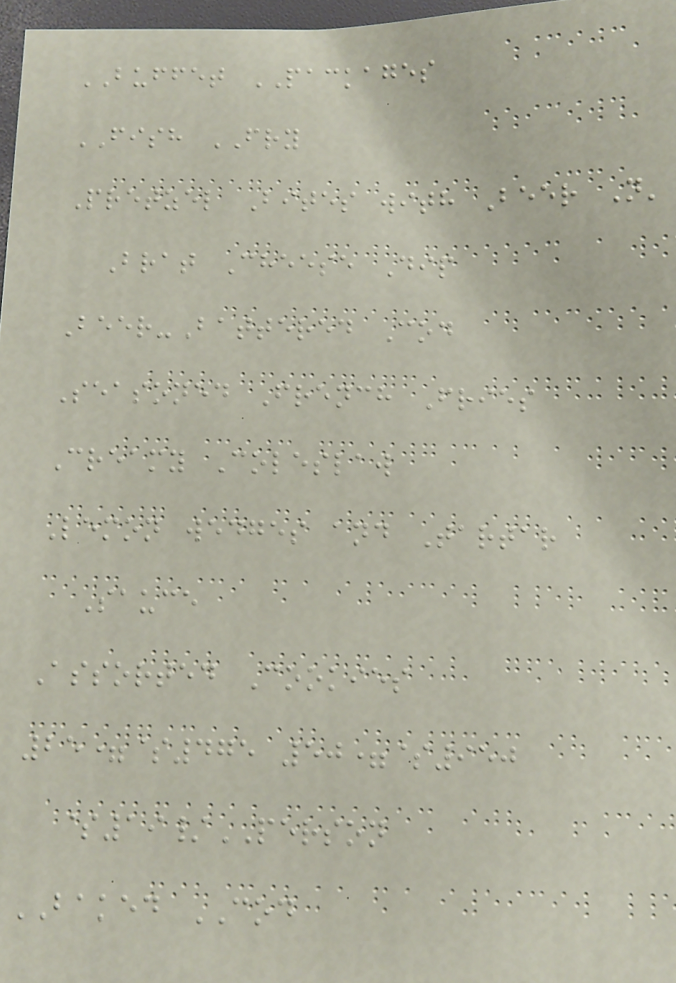BUFFET PACKAGES
FISH FRY
Pretzel Bites with Beer N'
Brat Cheese Dip
Beer-Battered Cod
Seasoned French Fries
Creamy Coleslaw
Lemon wedges and Tartar
Sauce
Assorted Cookies
25=$475 50=$950
$19/PERSON
BAKED COD
